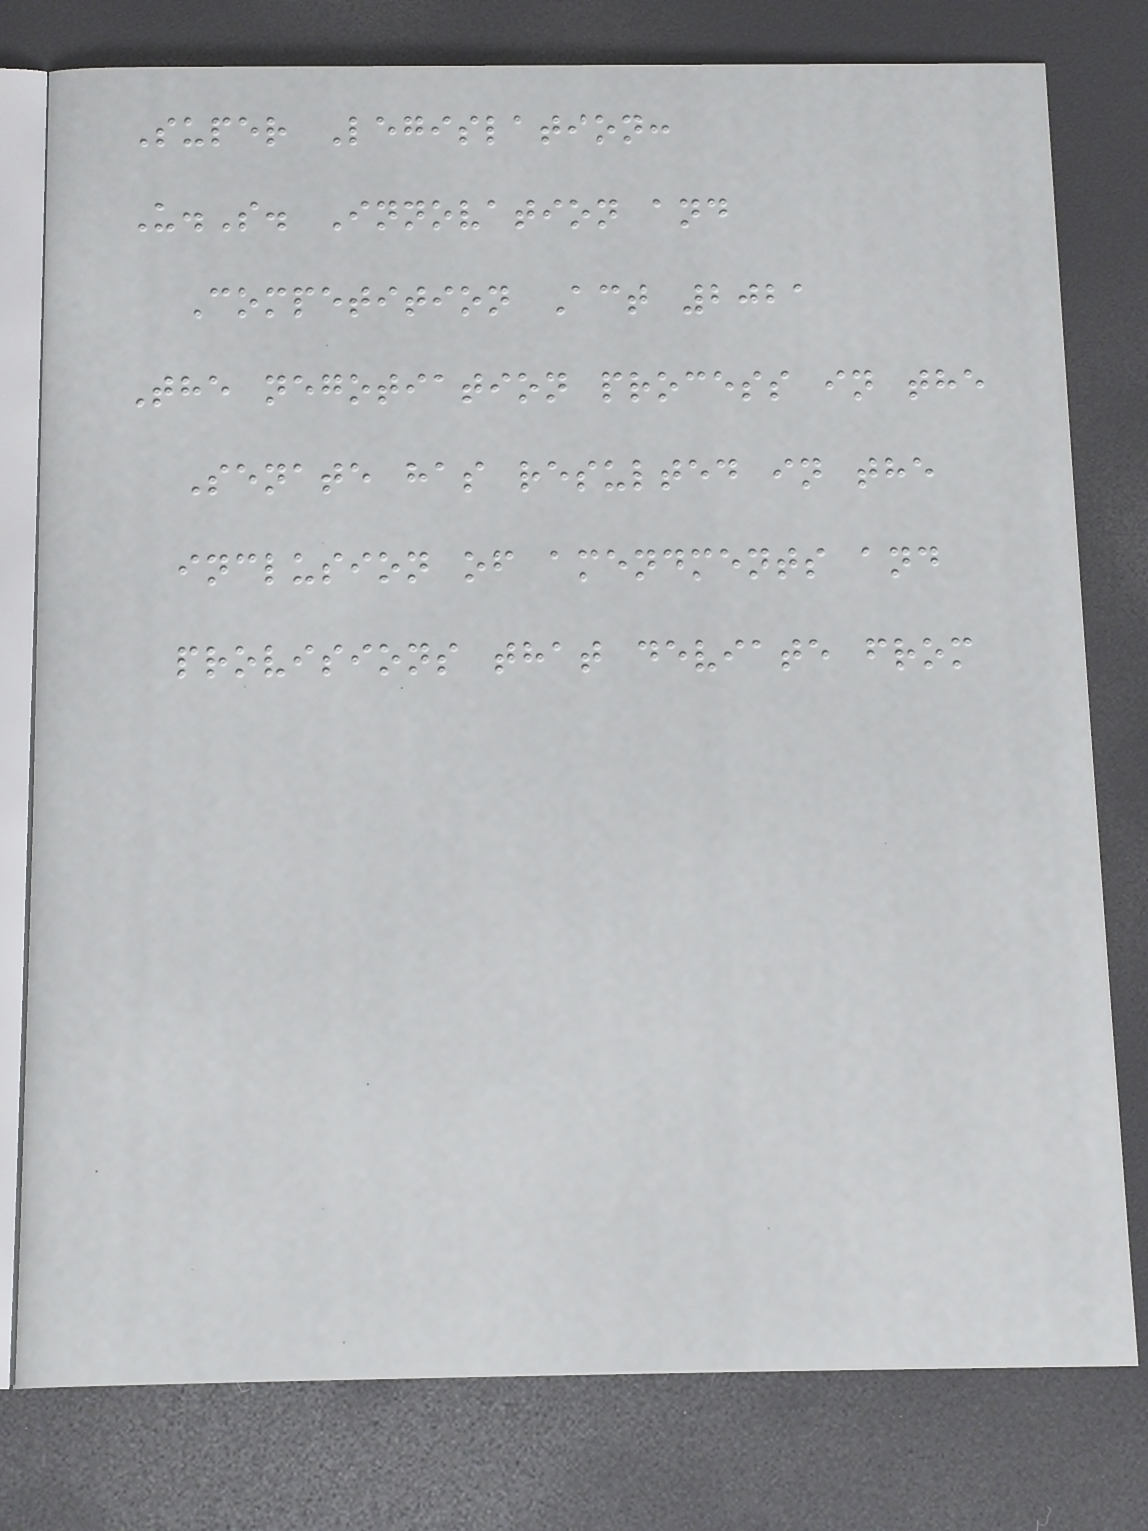Super Legislation:
U.S. Innovation and
Competition Act 2021
The negotiation process in the
Senate has resulted in the
inclusion of amendments and
provisions that deviate from
